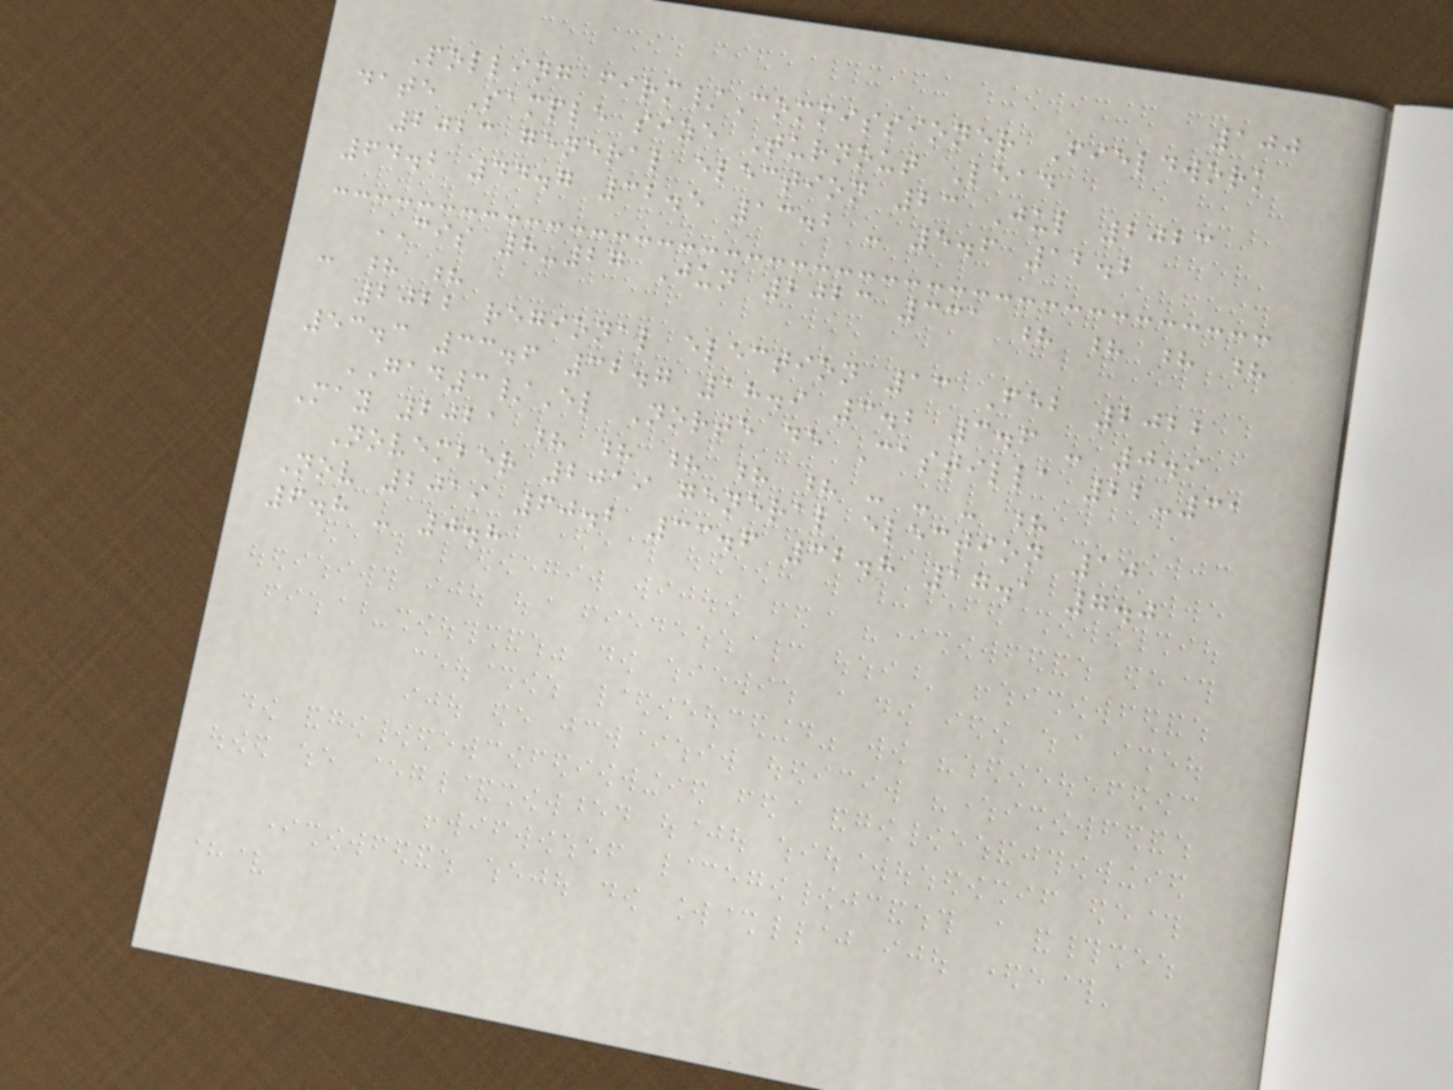100
Polling firm/Commissioner Fieldwork
date Sample size Turnout Lead
2023 general election 23 Jul 2023
64.2 44.7 32.5 13.2 - 5.6 12.2
CIS 8-27 Jun 2023 331 ? ? ? ?
- ? ?
2022 regional election 13 Feb 2022
53.3 33.6 32.7 18.9 3.2 3.6 - 0.9
GAD3/El Norte de Castilla 22-31
May 2021 ? ? ? ? ? - - - ?
November 2019 general election 10
Nov 2019 60.2 33.6 32.8 17.1 7.0
6.8 - 0.8
